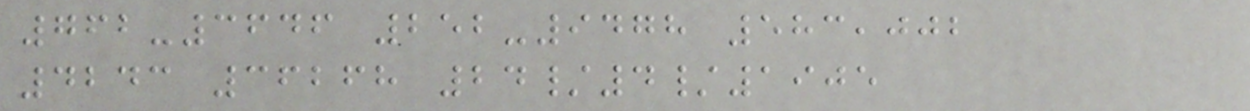762-3646 252-9478 583,002
4243 36268 24/4/1905
